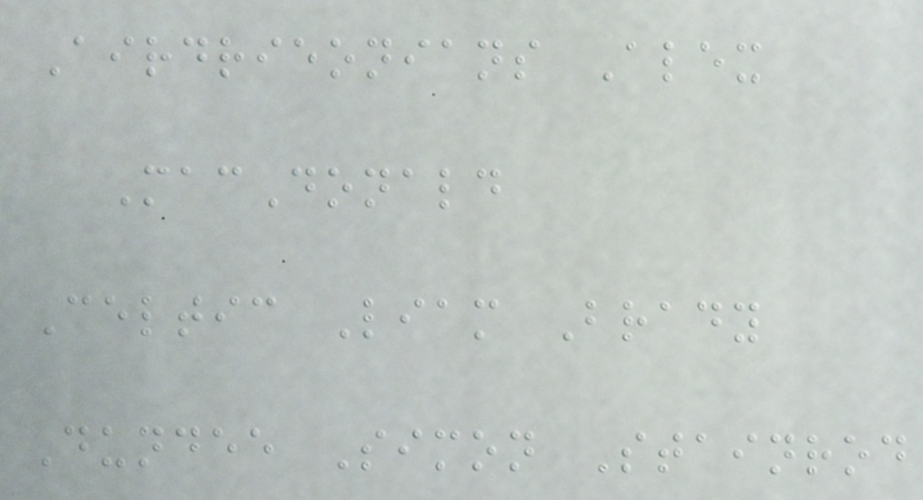Airdrieonians Alex
MacDonald
Celtic Liam Brady
Dundee Simon Stainrod
